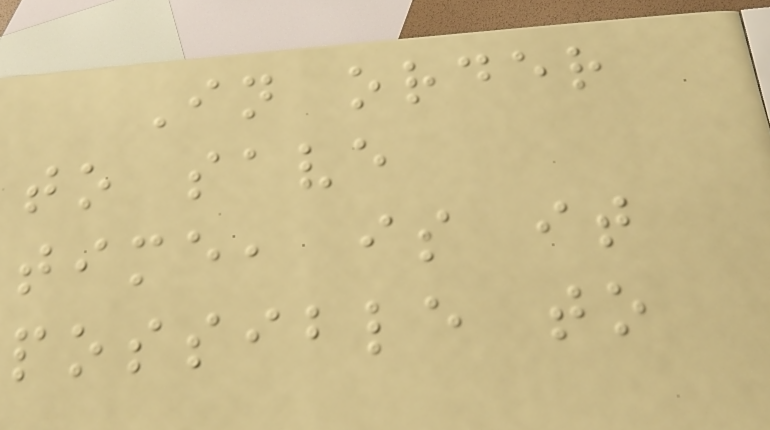In order
to save
time, is it
possible to
